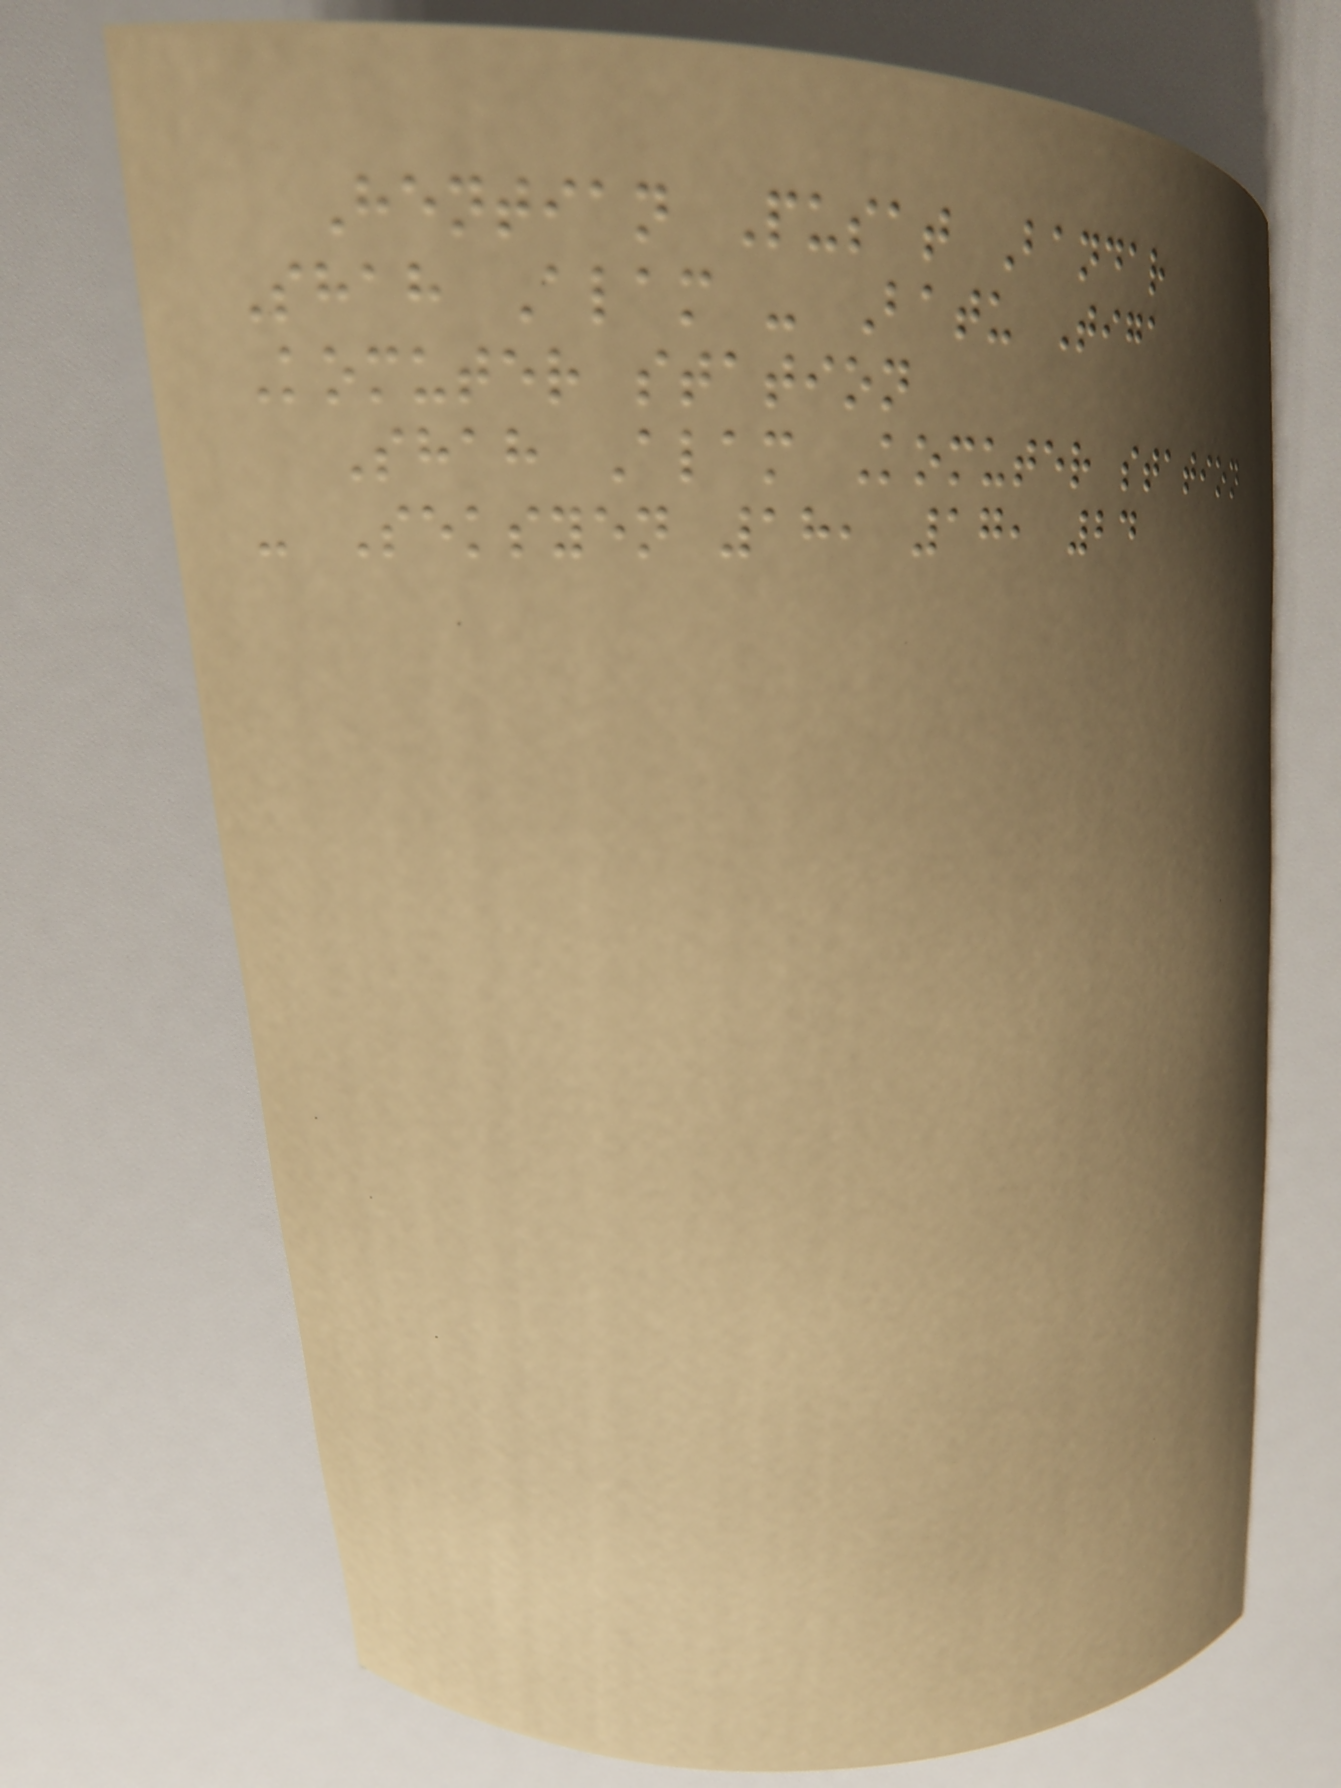Hentian Pusat Bandar
Shah Alam - Batu Tiga
Komuter station
Shah Alam Komuter station
- Seksyen 18, 17, 24
